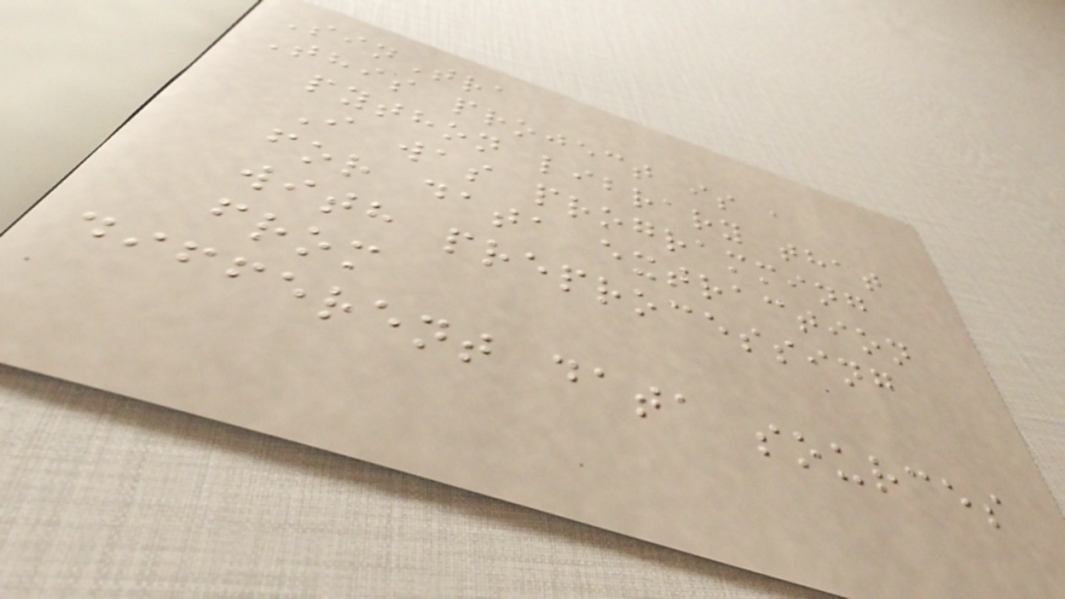SinTra
This project is a
python library that
I was programming
for data extraction
with preprocessing
from
different data sources
